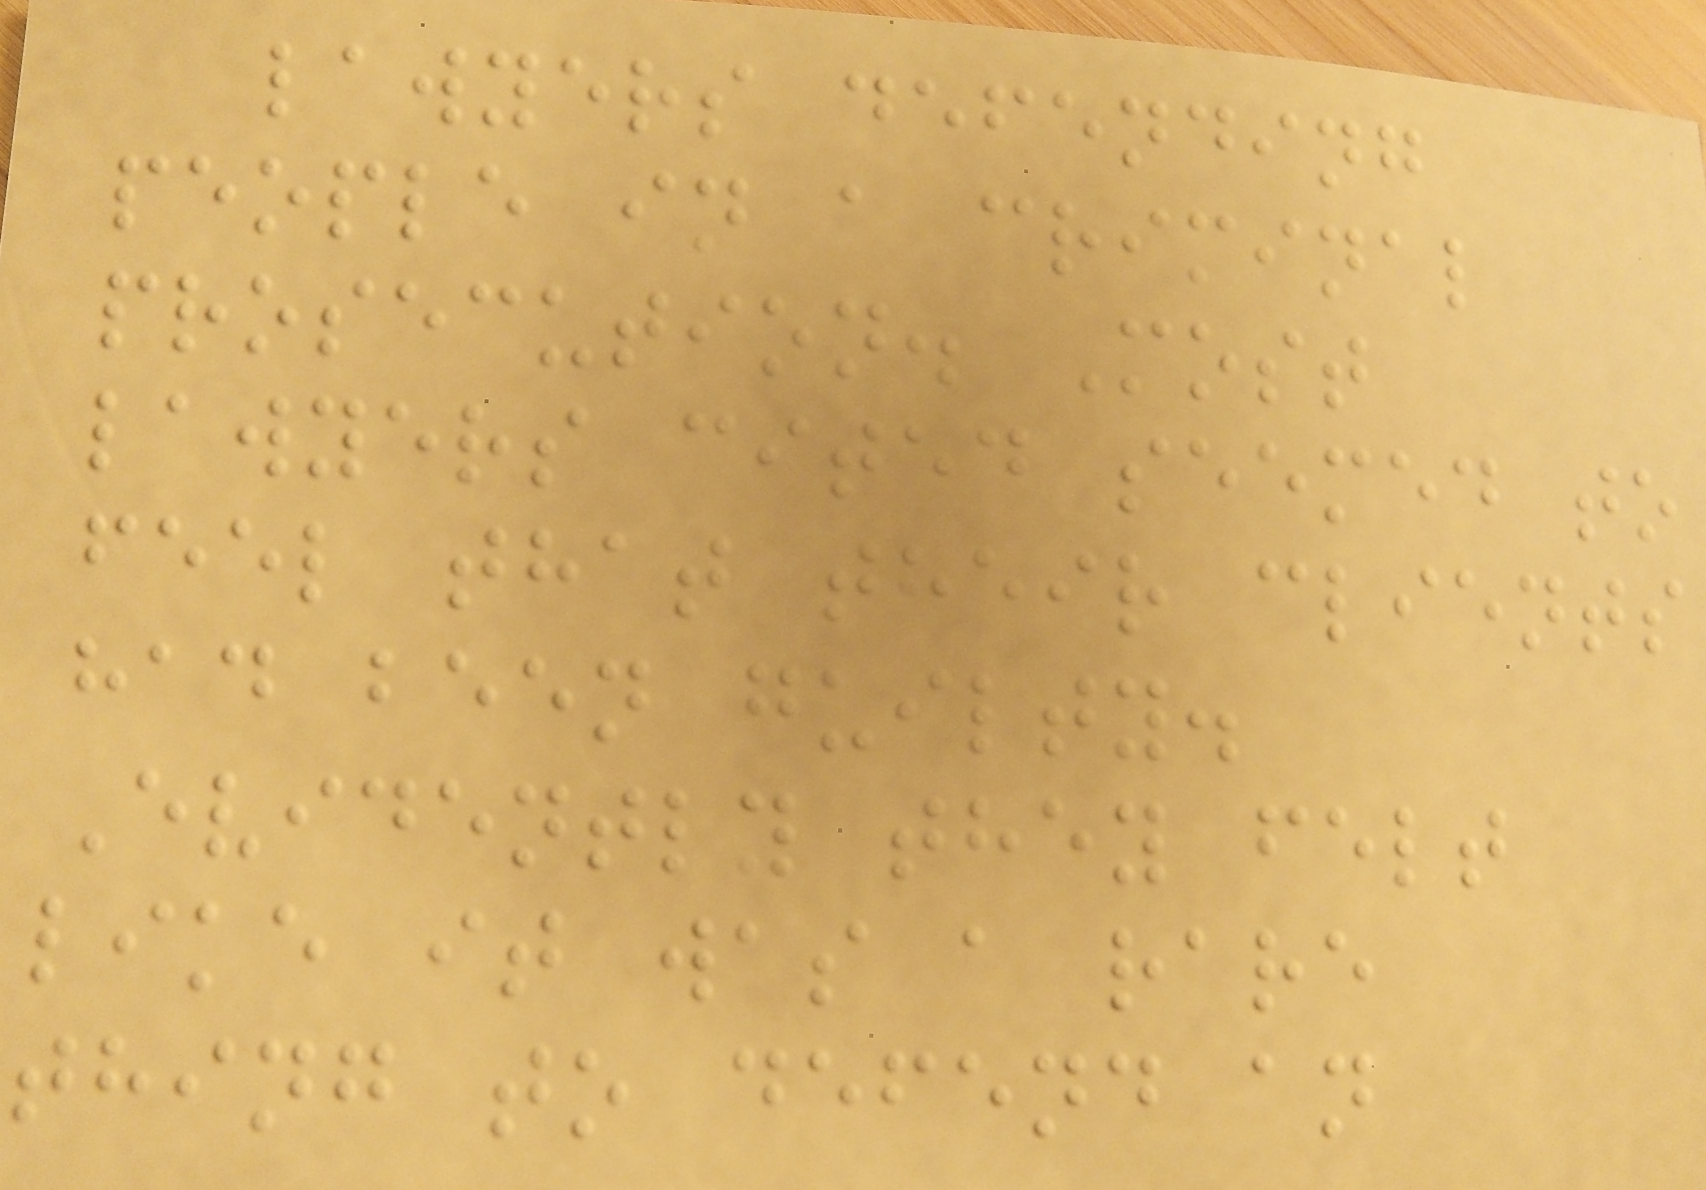lawyers defending
people in a criminal
prosecution. Most
lawyers cited seemed to
feel that their clients
had been guilty.
Evidently they felt
like it was a rare
thing to defend an
